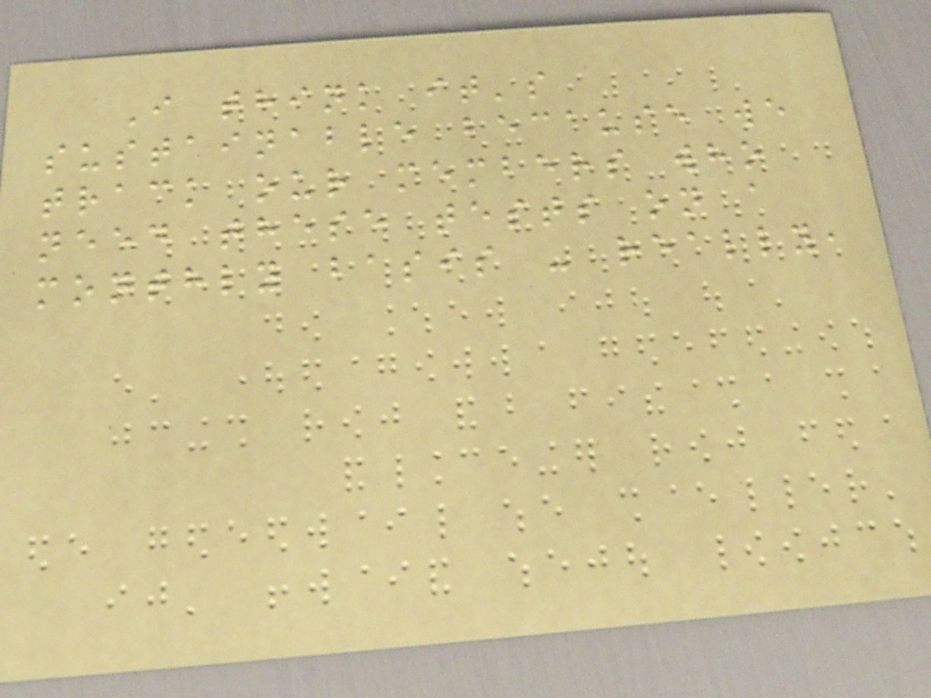I think it's
sustainable because we
track our members who
need these tests on a
monthly basis - really,
